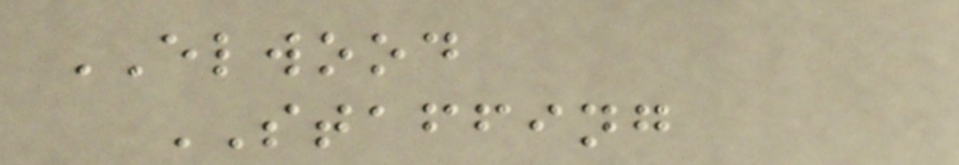ELWOOD
STAFFING
